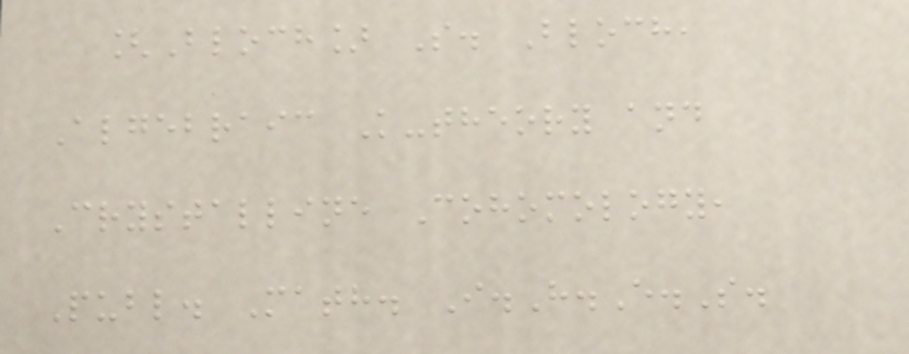[Bloch] S. Bloch,
Algebraic K-theory and
Crystalline Cohomology,
Publ. Math. I.H.E.S.
